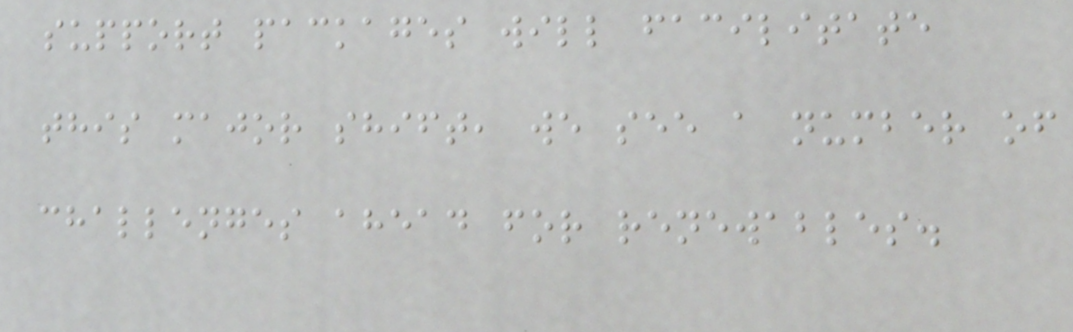support packages will facilitate
this major shift, we see a number of
challenges ahead for renewables.
